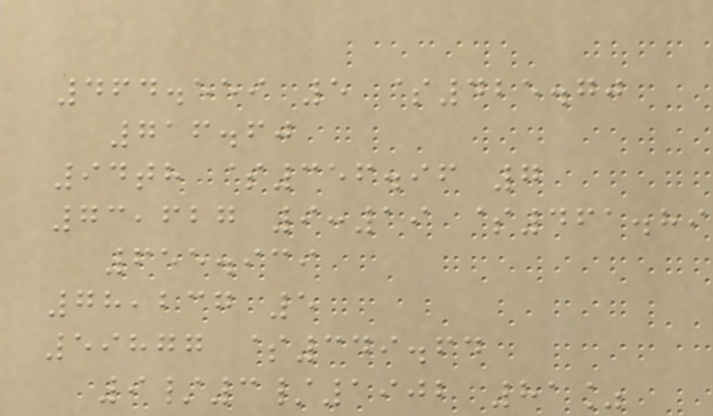464.559 5 $425.70
716.60
94th $356.96 7
73,627 9:19 $461.89
655.939
78,237 5
59877 $349.64
9/3/1902 81%
